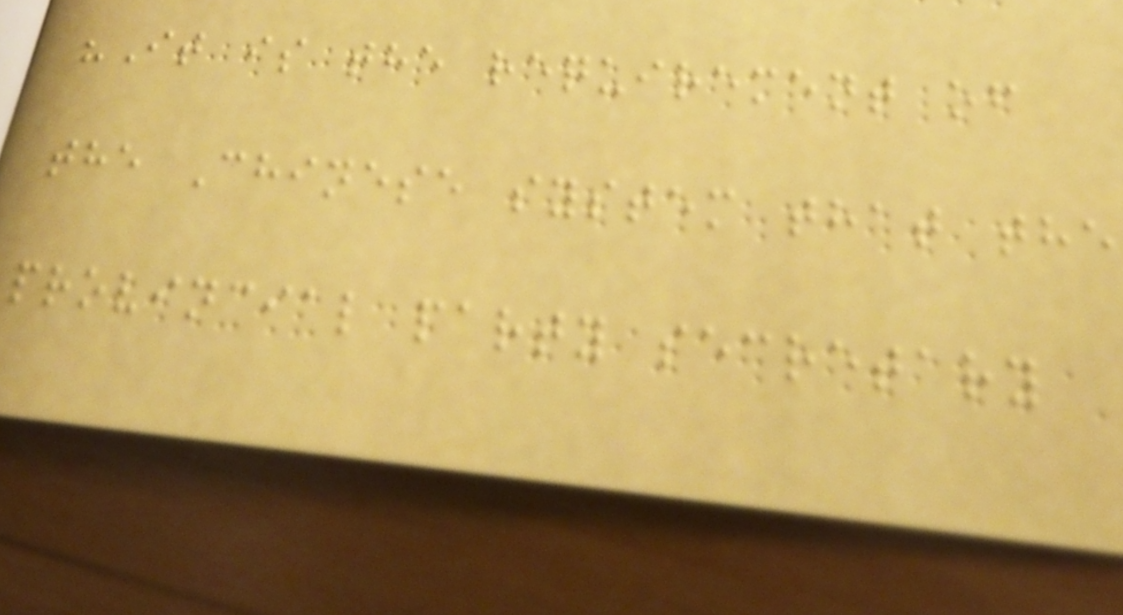"It is the requirement of
the Chinese system that the
provincial party secretary
